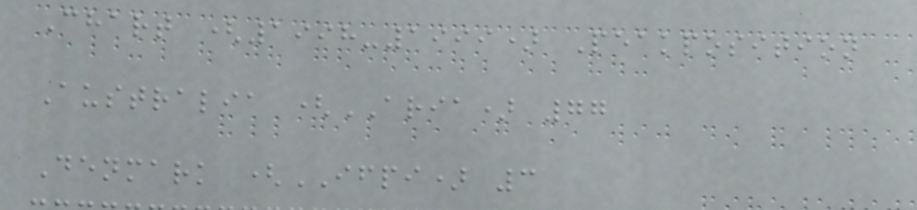Chart (1998-1999) Peakposition
Australia (ARIA) 77
Denmark (IFPI) 3
